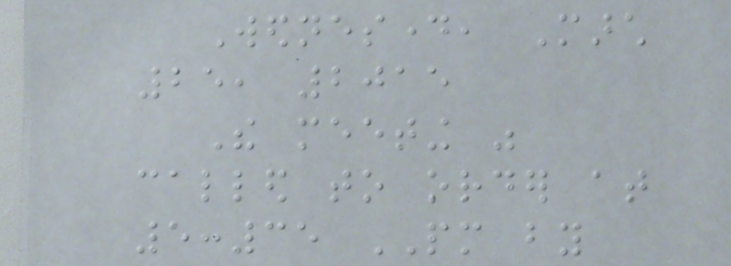Wednesday, March
25, 2015
The meeting was
called to order at
5:35 PM by
